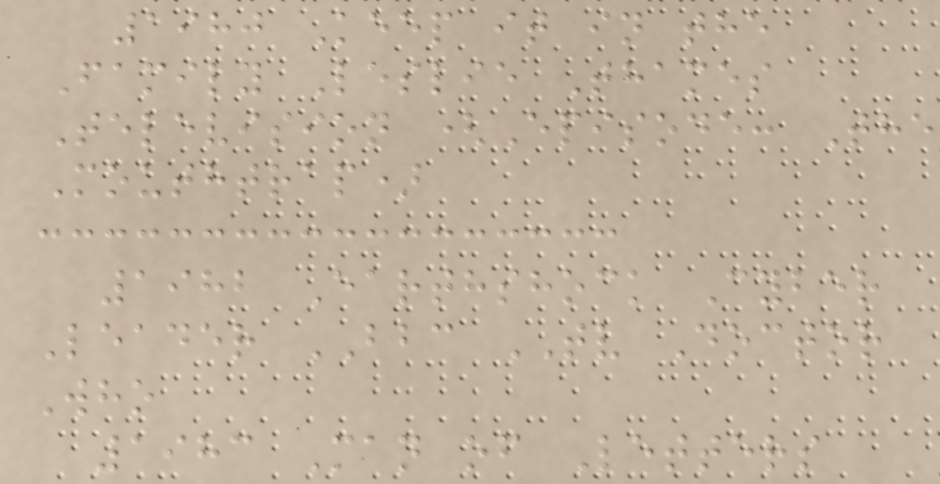1980 Keep it in the
Family Leslie Thames
Television (Episode: The
Mouthtrap)
1982 Earthshock Cyber
Leader BBC TV Doctor
Who
1983 Man of Letters
